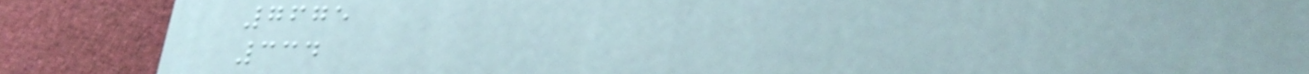7675
334
